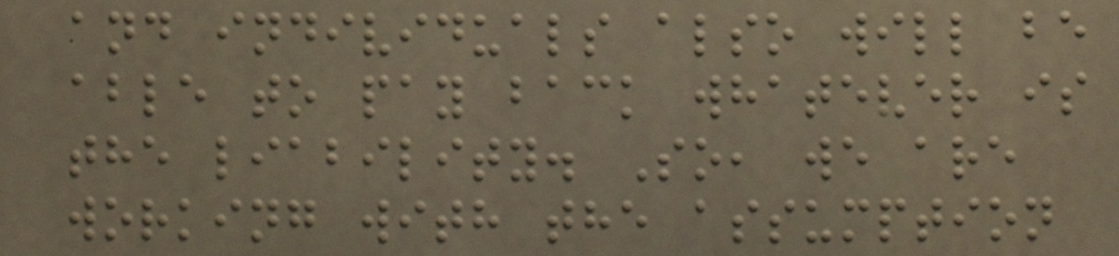and individuals also will be
able to pay back whatever is
the liability. So, we are
working with the assumption
